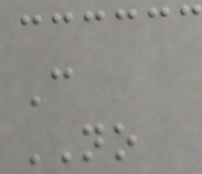C
NO
